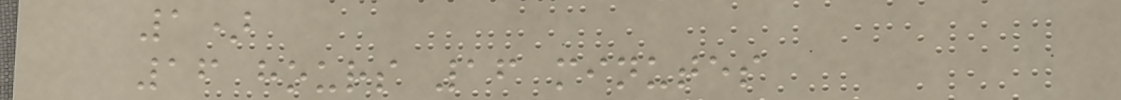1)
16 hours 16 minutes
